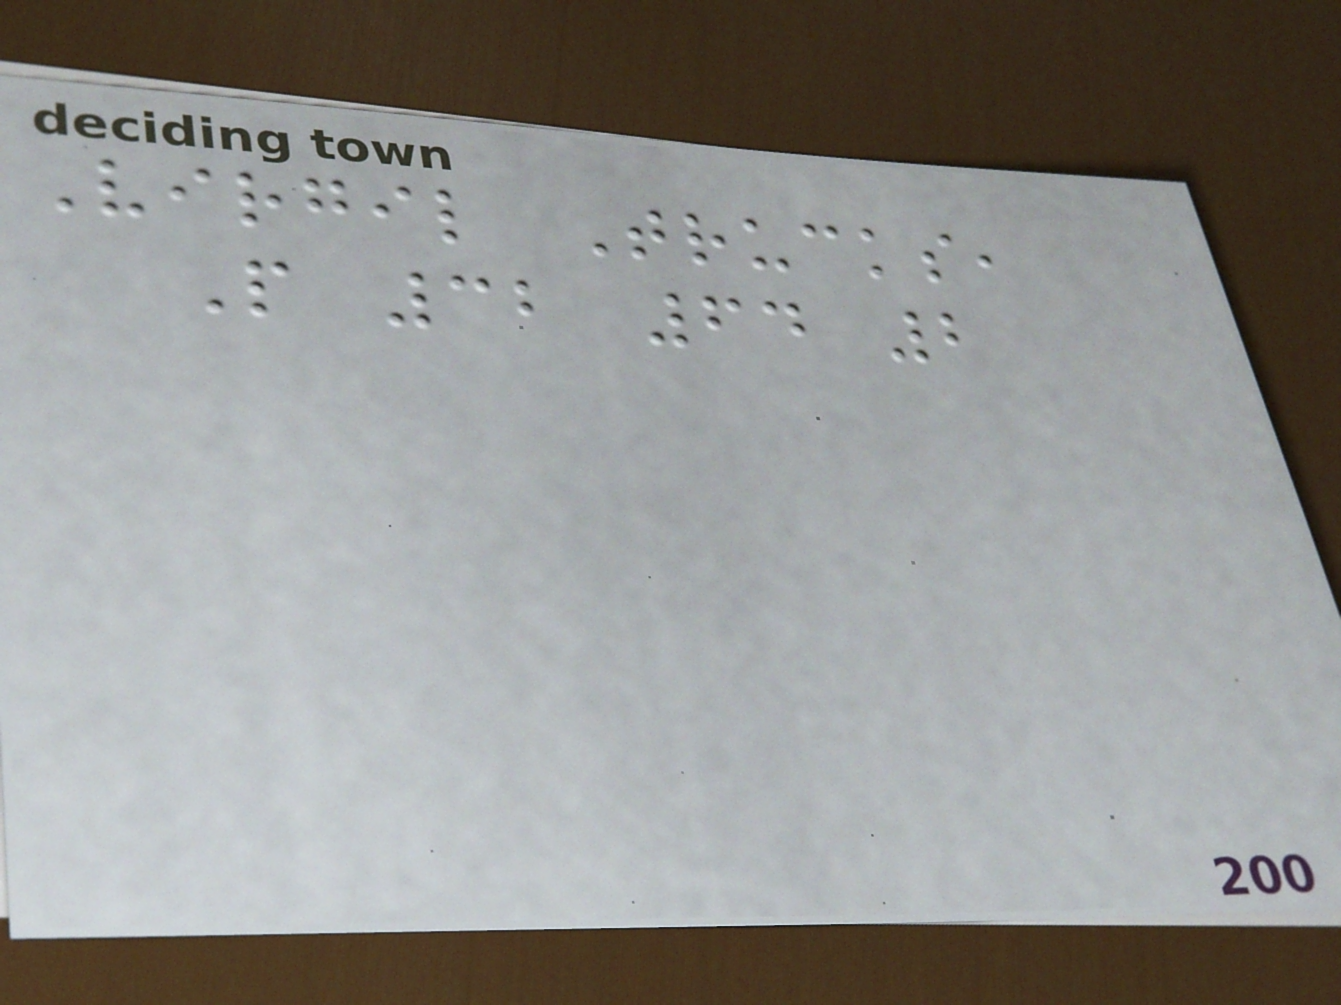Virgil Trucks,
P 32 64 2
